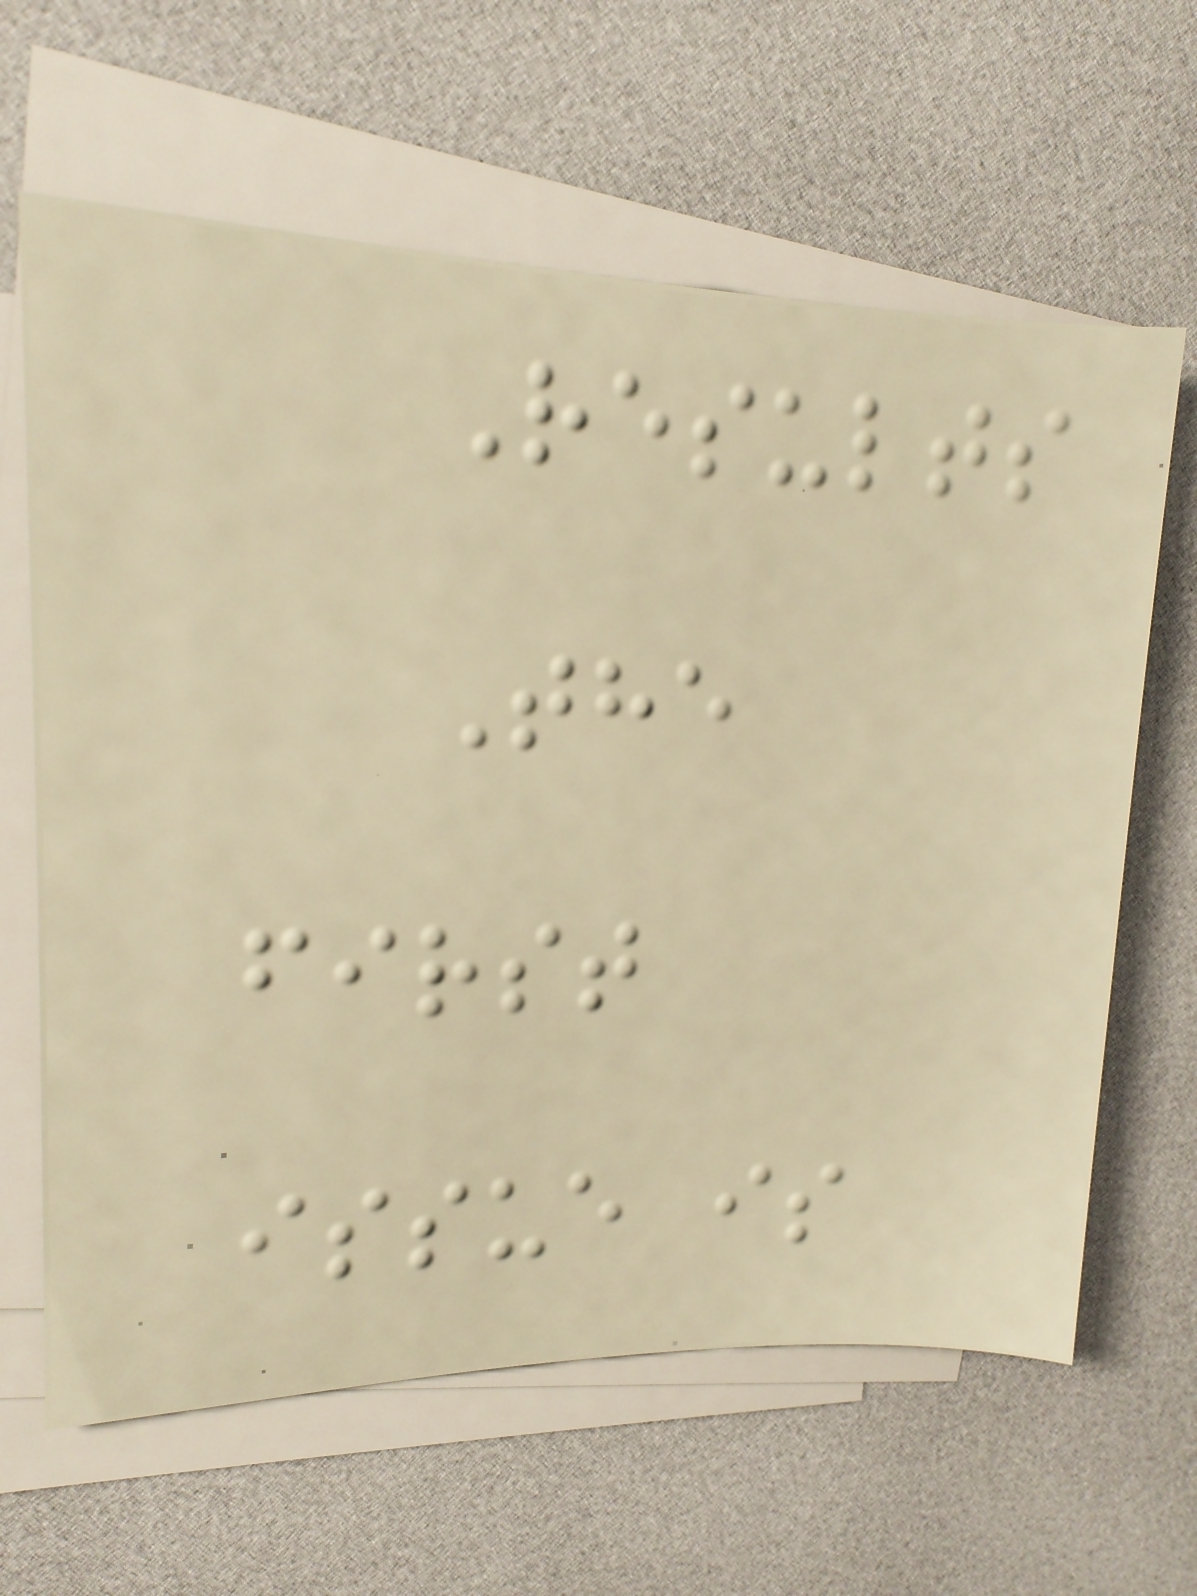Results
The
first
issue is
